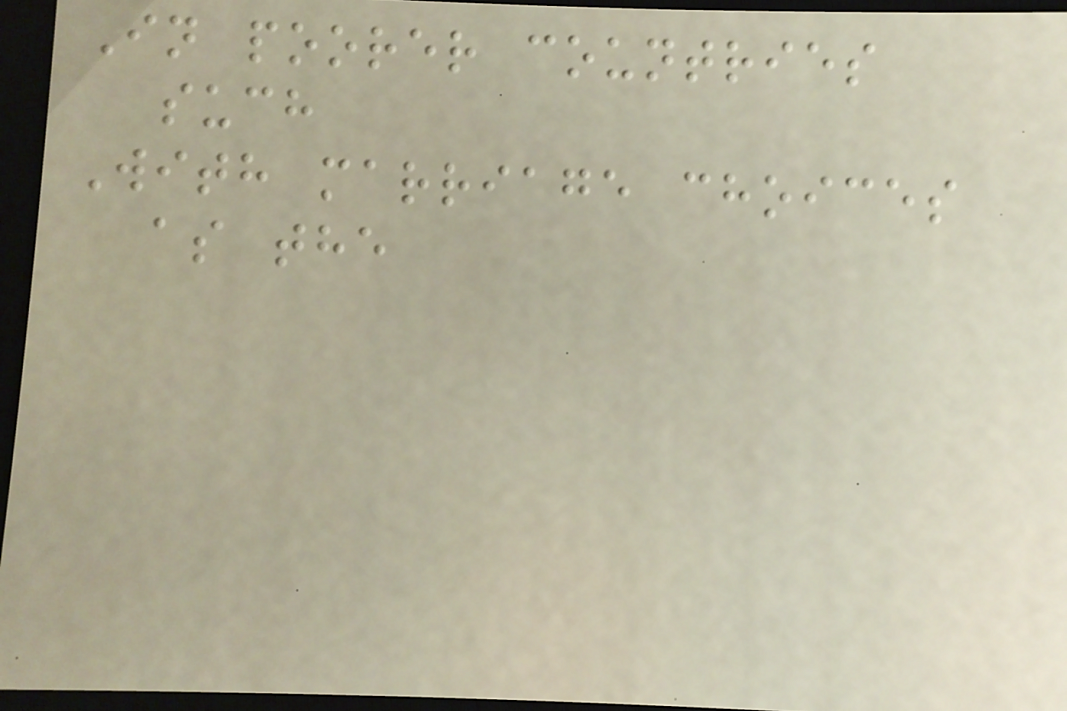In poorer countries
such
With marriage choices
as the
